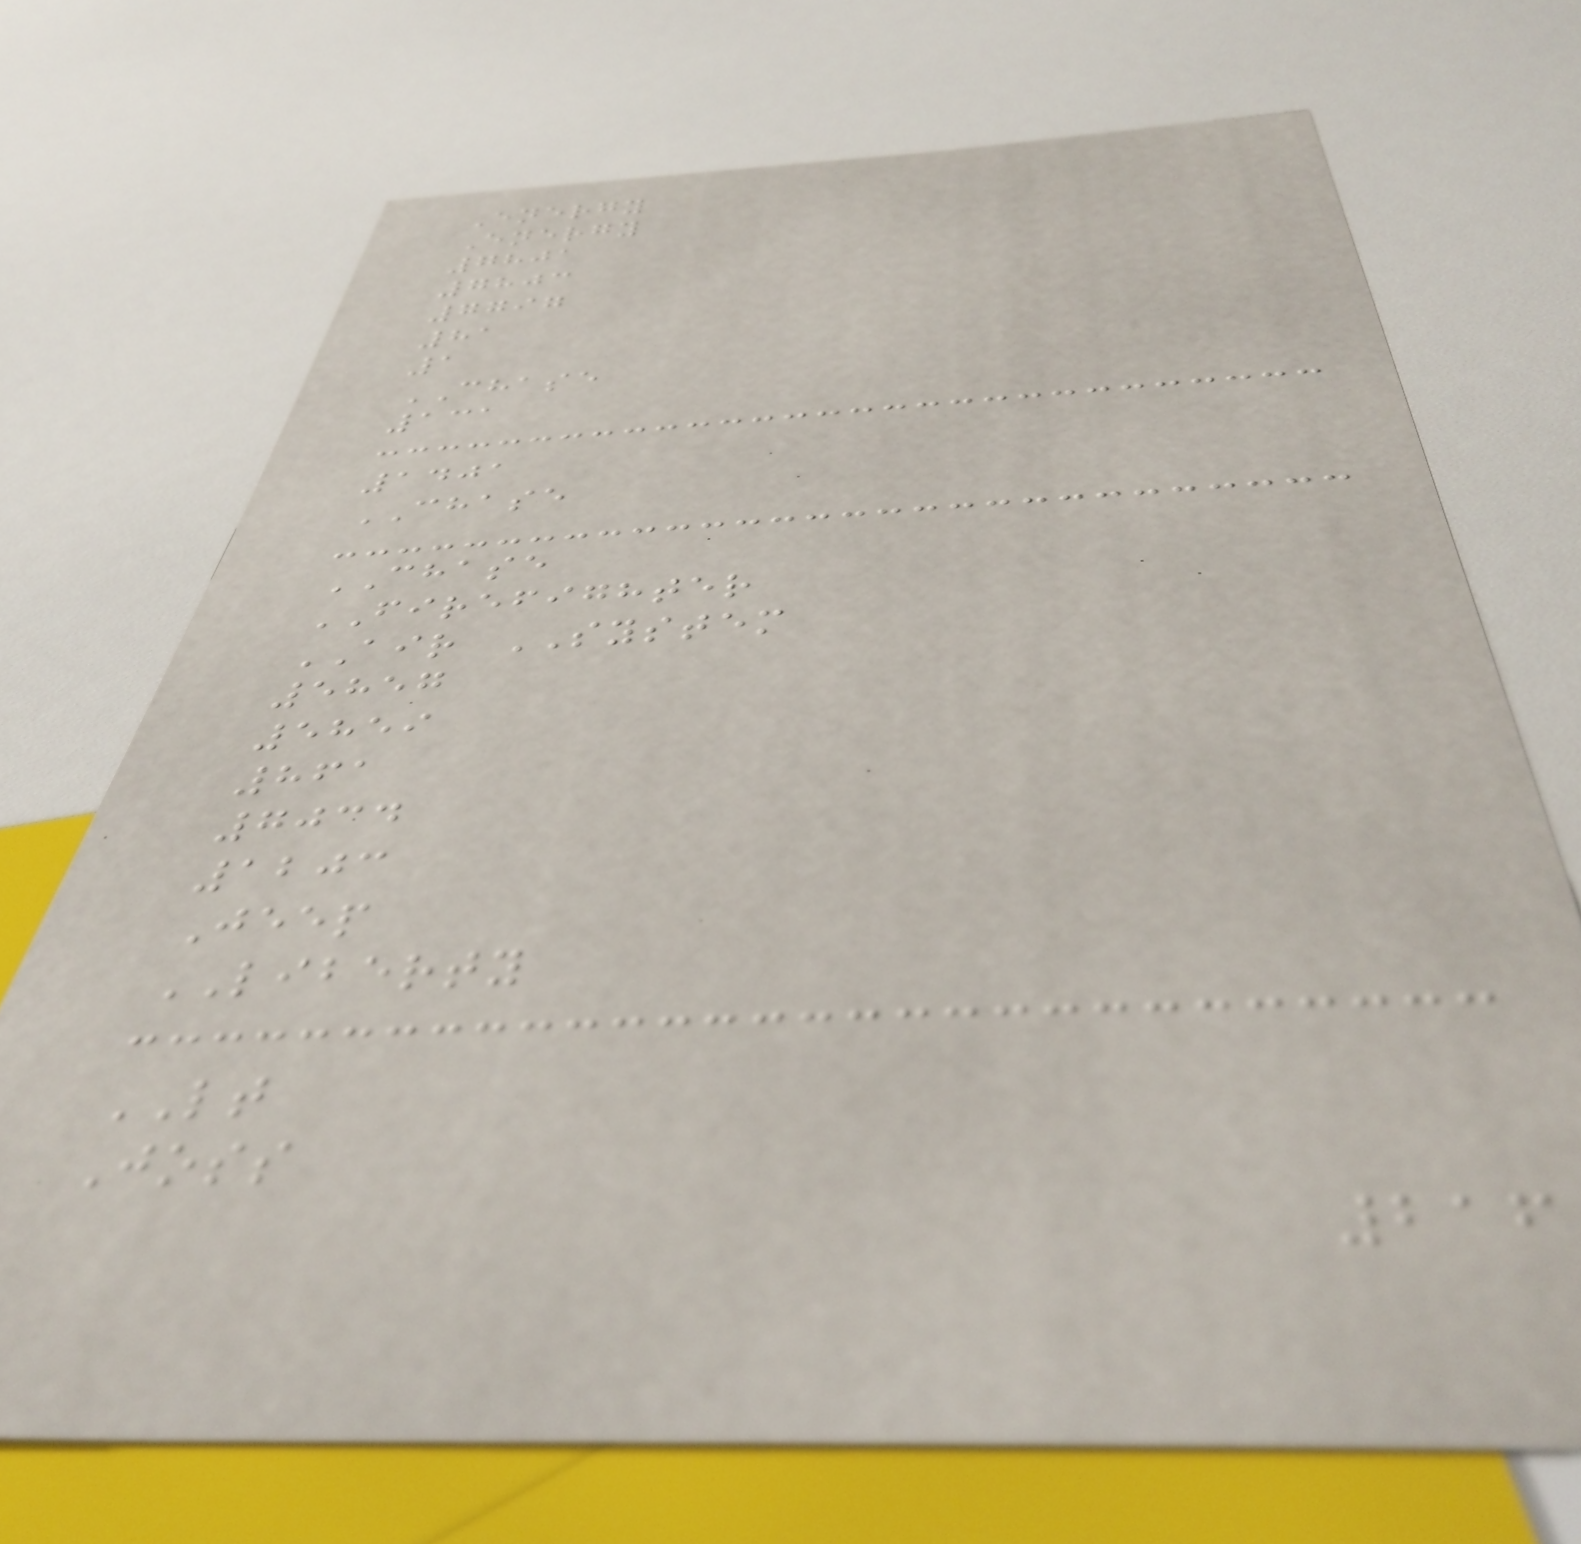Energy
Energy
7801
7803
7797
81
1
CHASE
131
1401
CHASE
CHASE
FIREFIGHTER
AIR SYSTEM
5857
5859
861
7034
1203
Jeep
LIBERTY
LT
Joss
216
